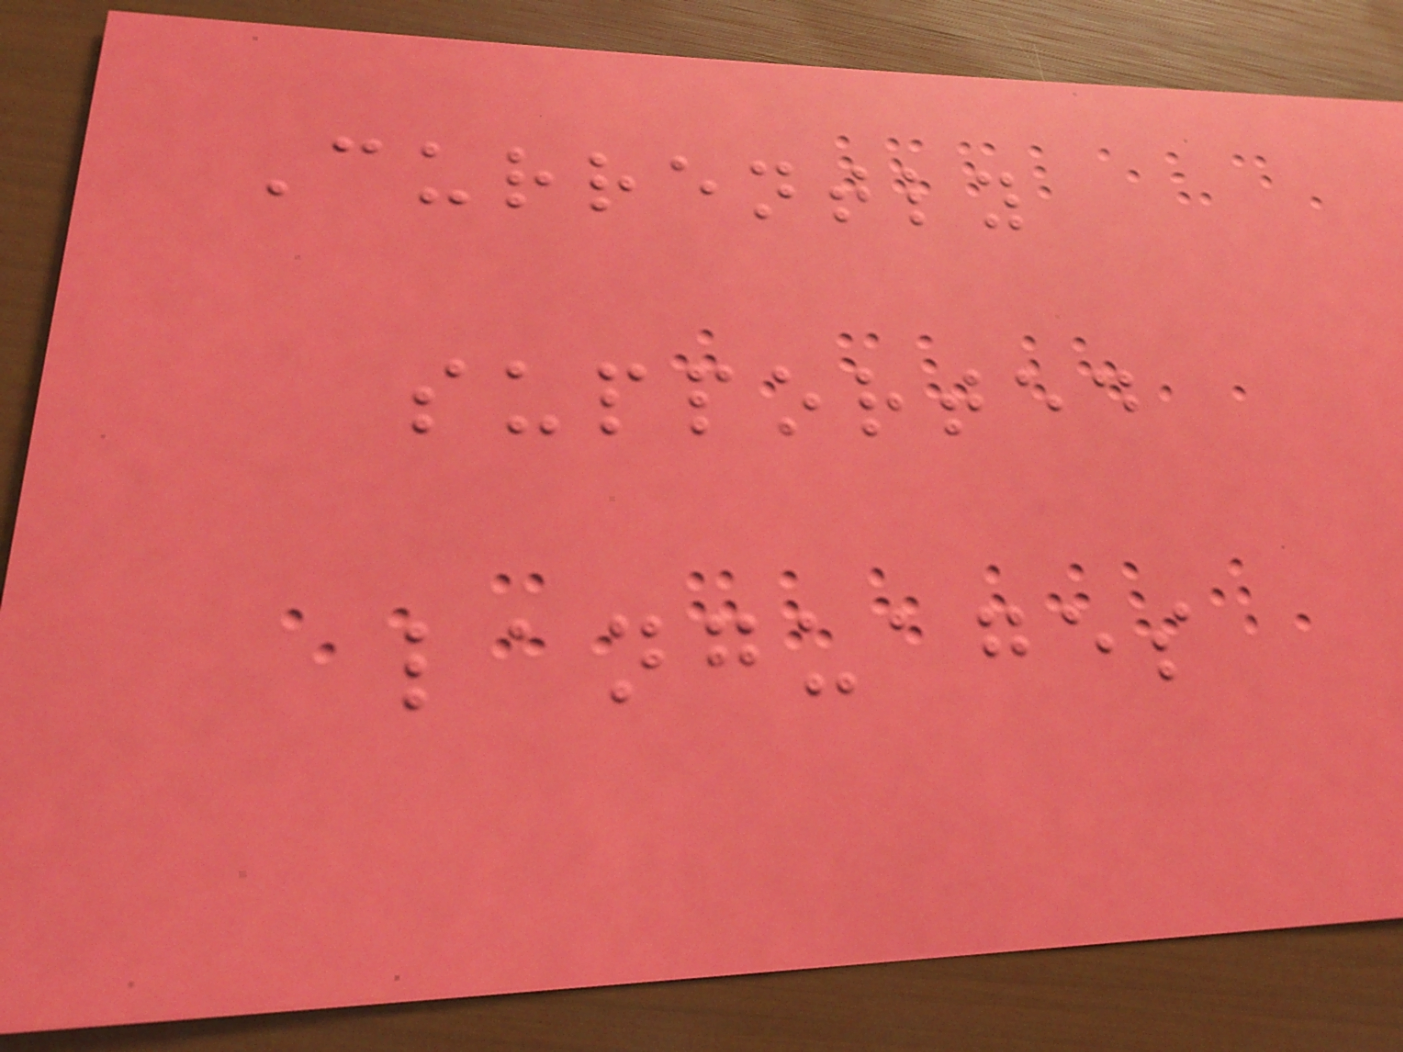Currently
supported
languages
